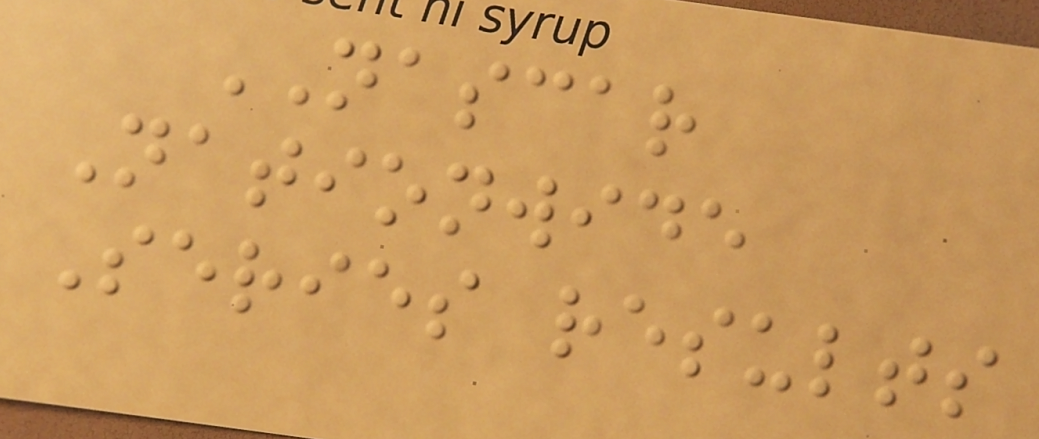NASCAR
Nationwide
Series results
